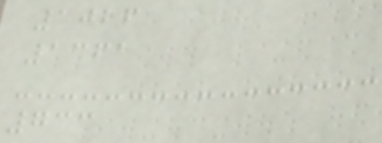1026
1361
733
